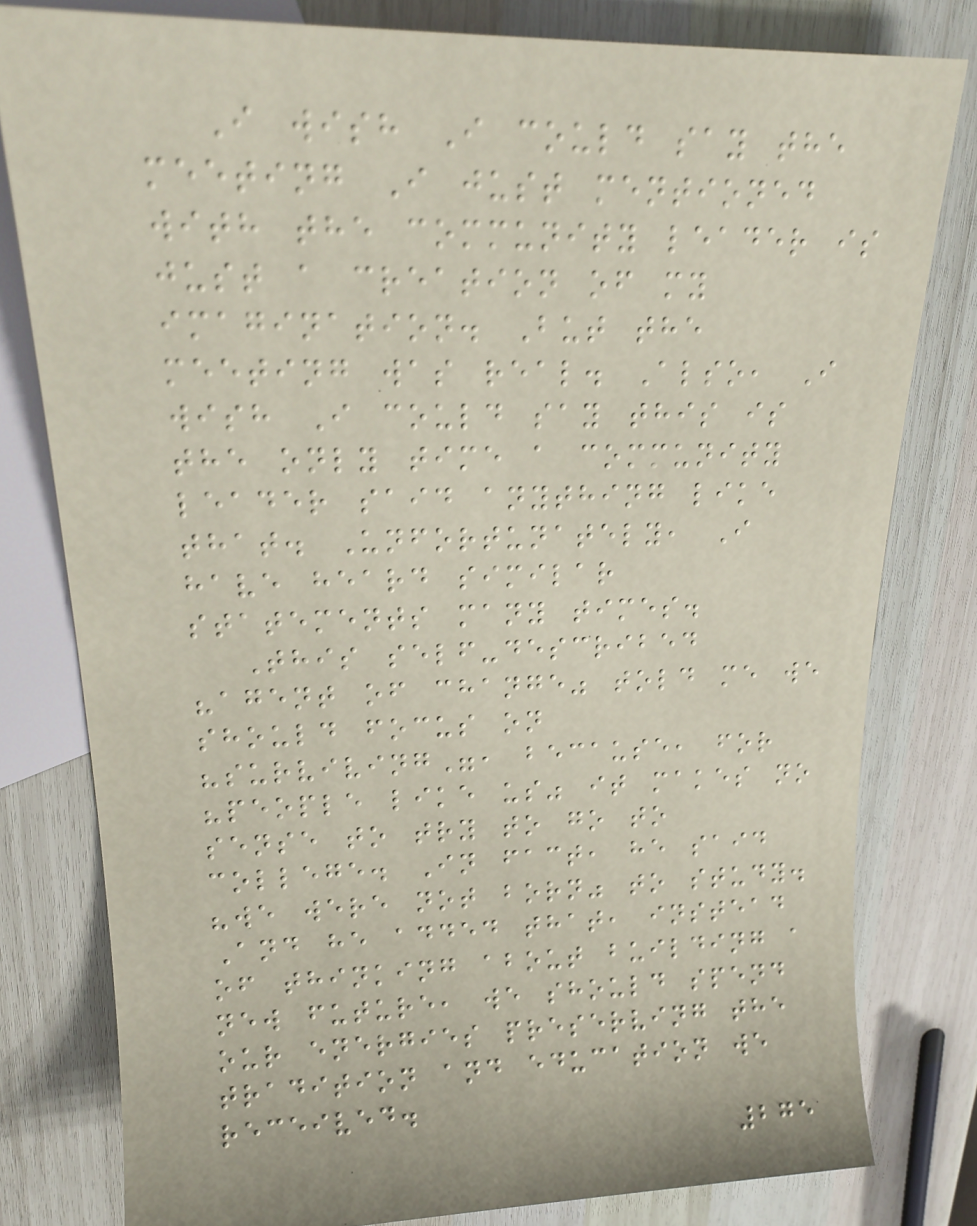I wish I could say the
meeting I just mentioned
with the community leader is
just a creation of my
imagination. But the
meeting was real. Also, I
wish I could say this is
the only time a community
leader said anything like
that. Unfortunately, I
have heard similar
statements many times.
This self-described
"agent of change" told me we
should focus on
"surviving", because, for
"people like us" it makes no
sense to try to go to
college. In fact, he said
"we were not born" to study.
And he added that, instead
of thinking about building a
new future, we should spend
our energies preserving the
tradition and education we
received.
275
